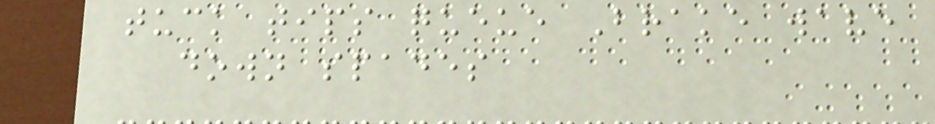tuck tips queue Brake wave
down spades
